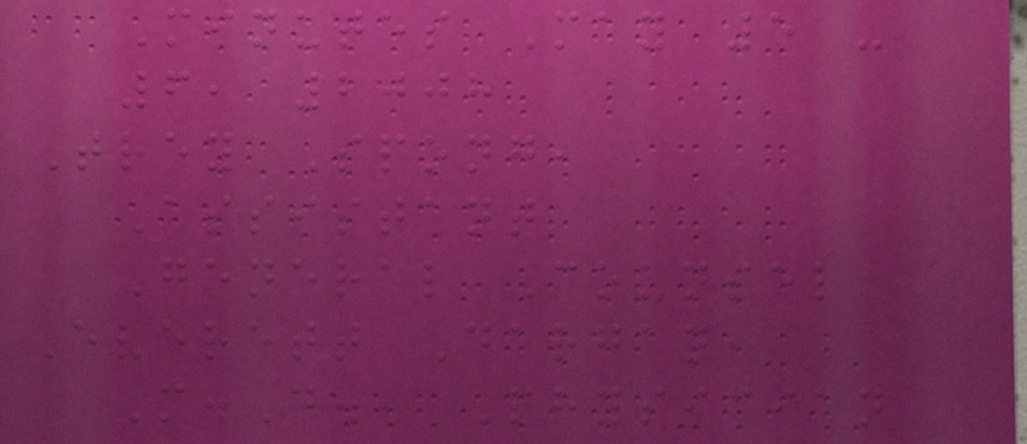Minutes May 5 -
6, 2008
Trey Spong,
Assistant
General Counsel
Everett Dargan,
M.D., Physician
